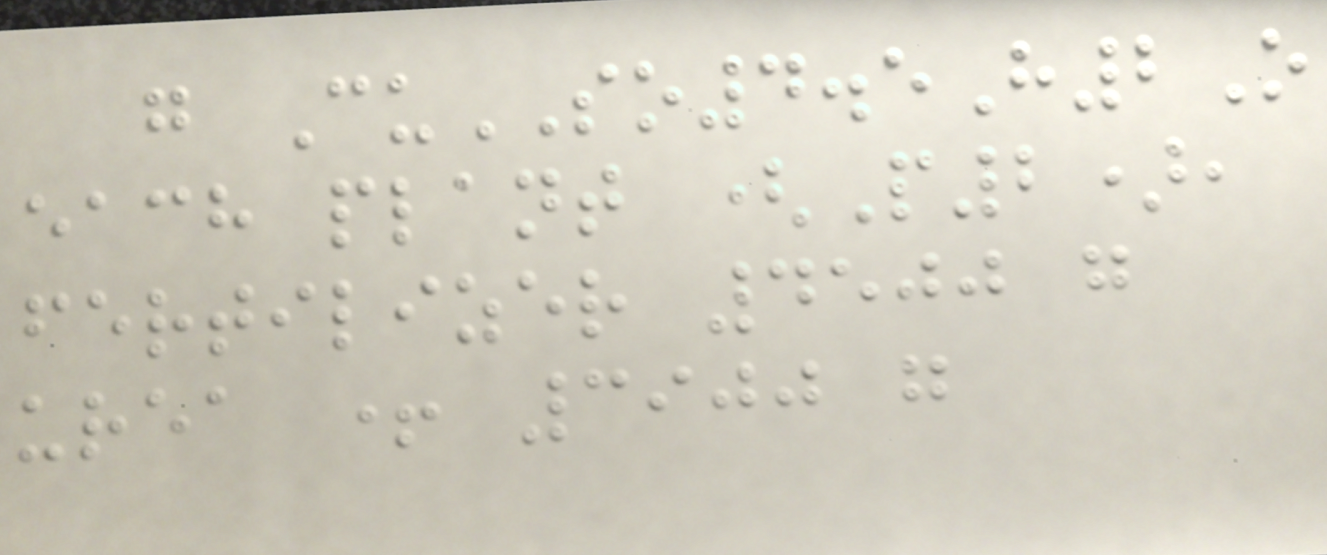g CuSO4.5H2O
each plant (P2),
fertilizer 4500 g
urea + 3900 g
